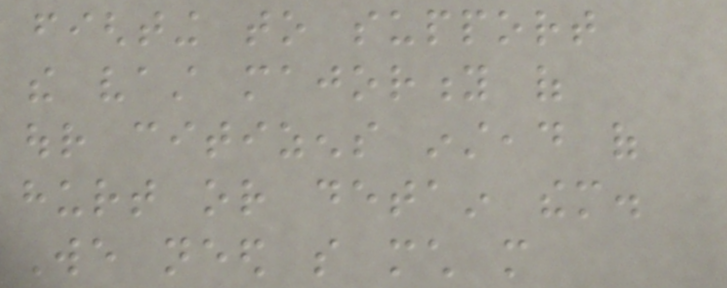fighting to support
the vast majority of
our citizens instead of
hurt or detain them.
We need so much more
